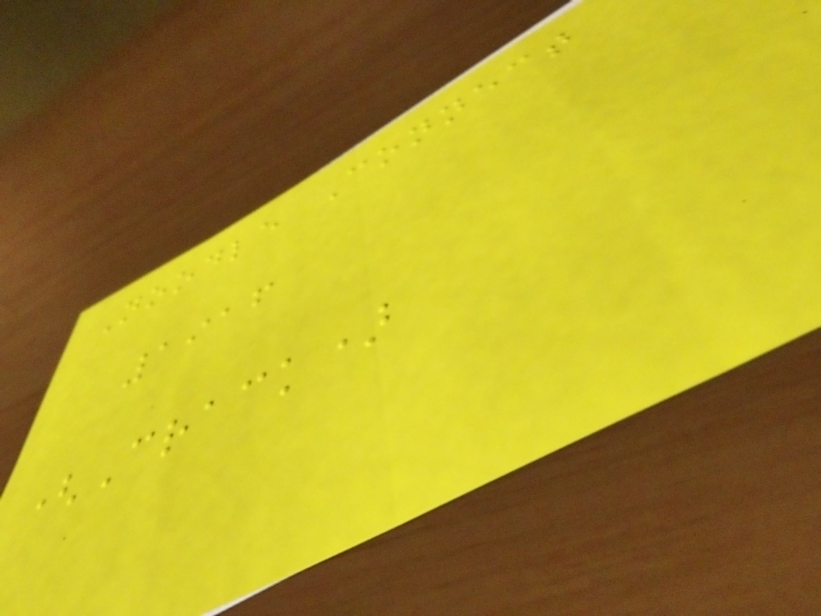Noodle Connect
1916
(Crack)
